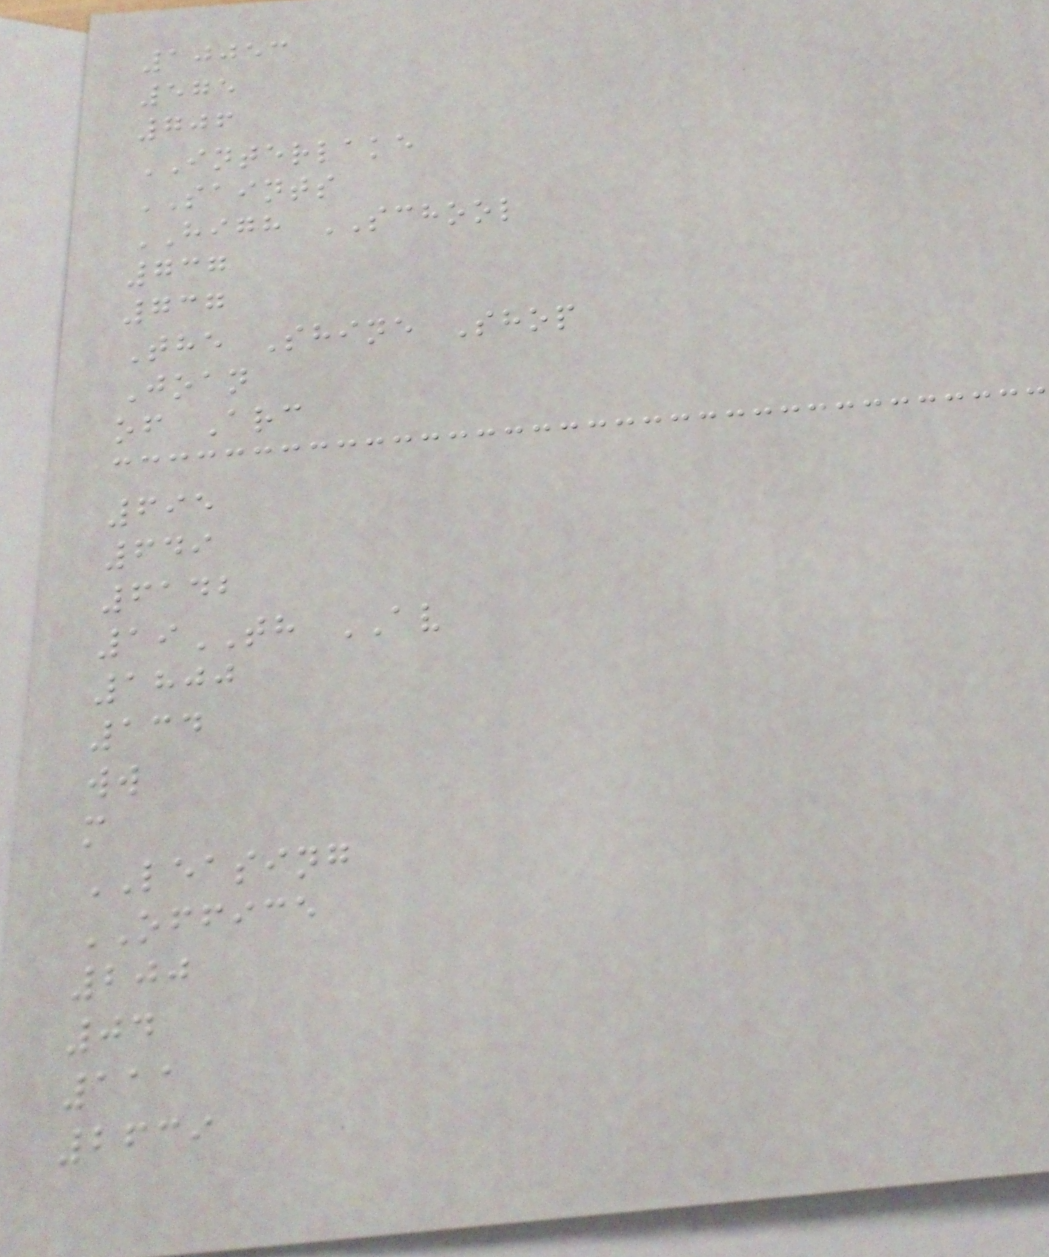10053
575
706
INTERLAKE
SAINTS
HIGH SCHOOL
737
737
The Shine Shop
Joan
of Arc
695
649
6142
19TH AV
1800
134
ww
m
LEASING
OFFICE
200
04
111
2639
